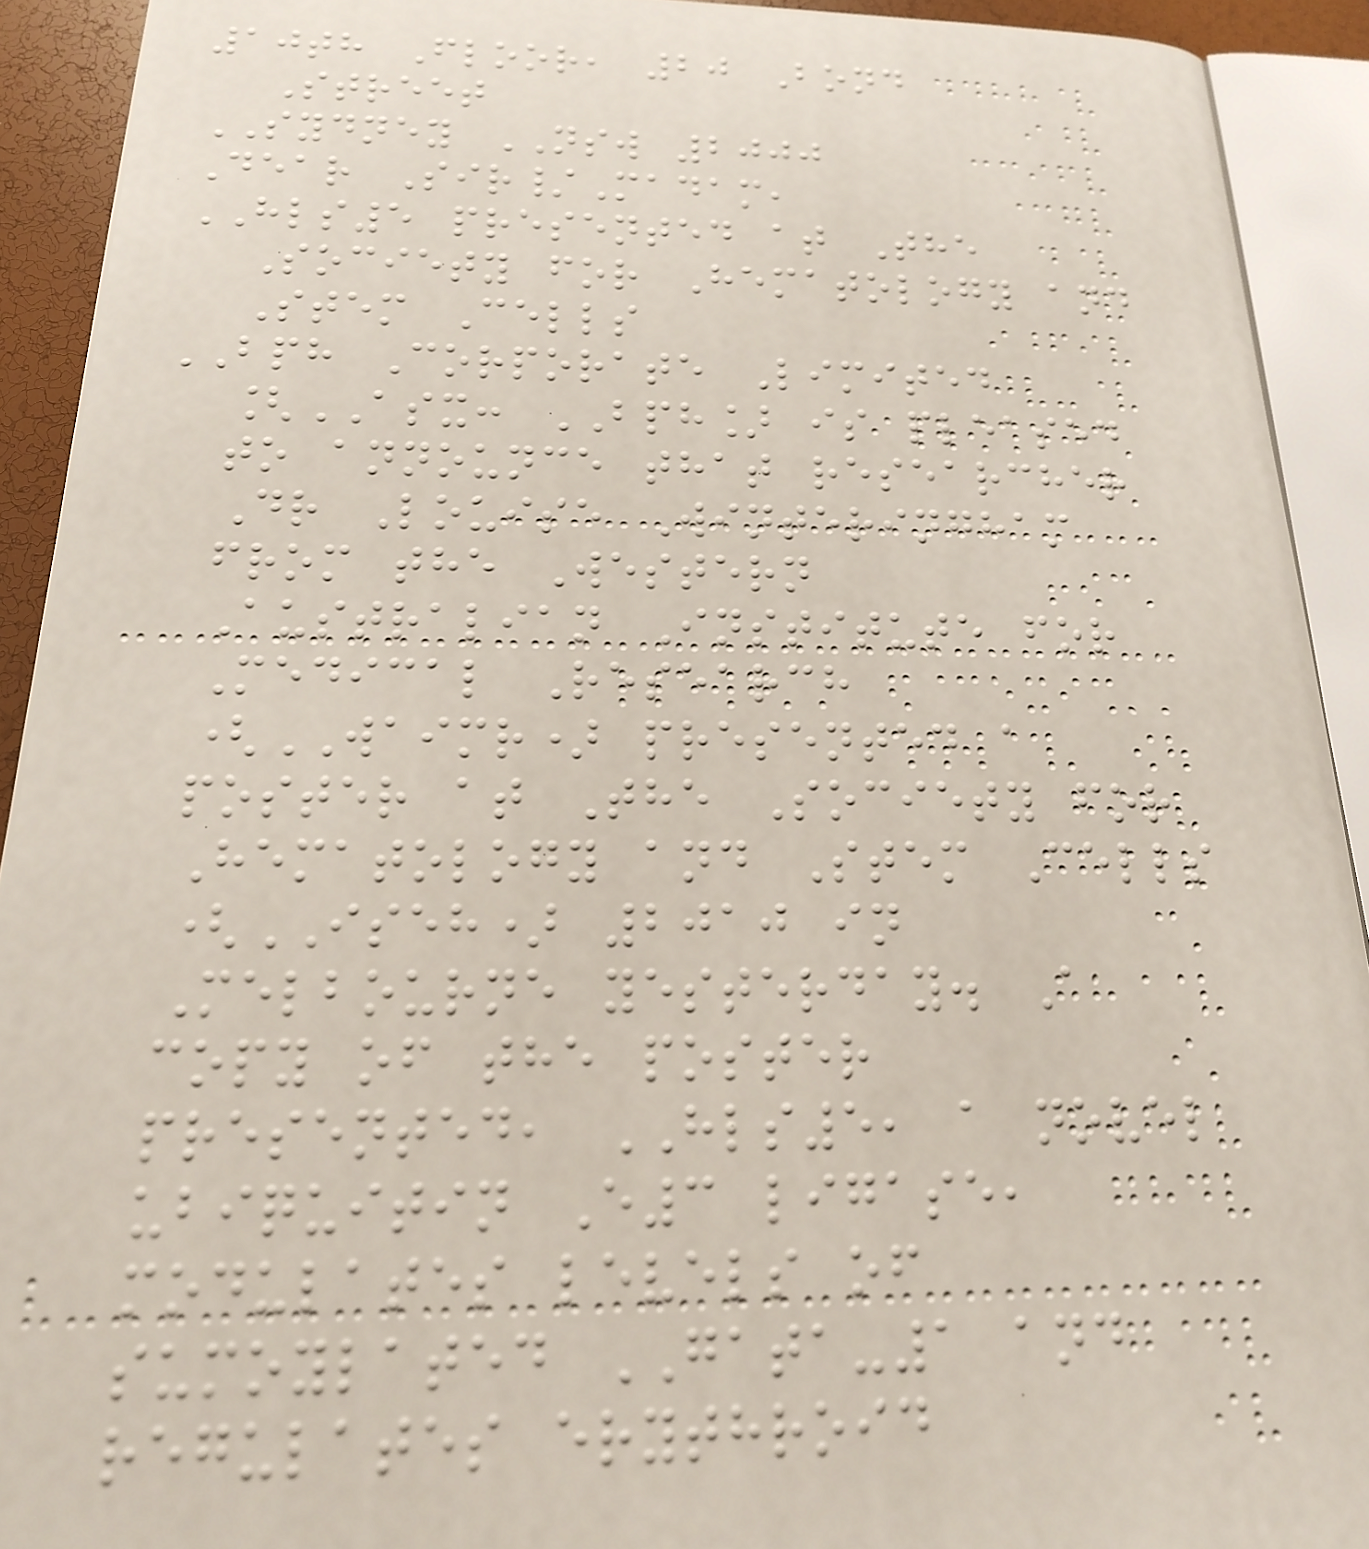10th Floor, 20 Bond
Street
SYDNEY NSW 2000
Dear Sir/Madam,
HLS5 presented at The
Society for Hematology and
Stem Cells
BPH Corporate Limited
[ASX: BPH] is pleased
to announce that researcher
Dr Louise Winteringham
from the Western
Australian Institute for
Medical Research
(WAIMR) presented a
poster at The Society for
Hematology and Stem Cells
(ISEH) 2010 in
Melbourne yesterday. A
copy of the poster
presented, HLS5, a novel
ubiquitin E3 ligase,
modulates levels of
sumoylated GATA-1 and
regulates erythroid
